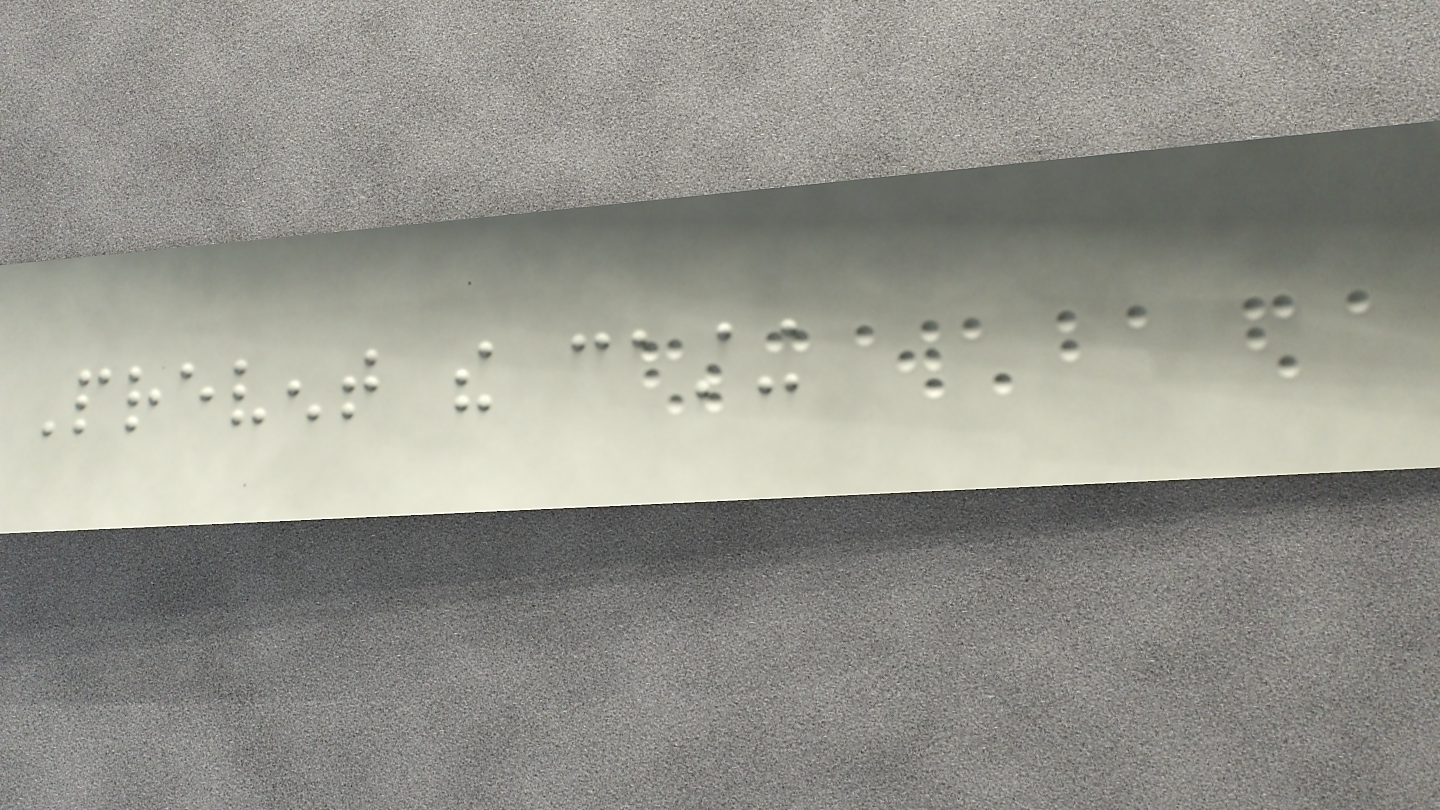Prevent the casting
